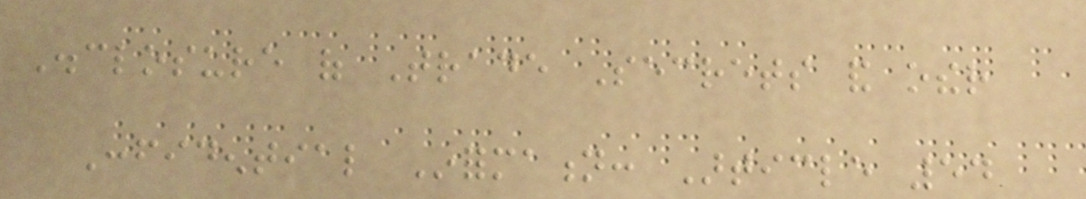Disclosure of Trade Secrets and other
Confidential Information: Article 54
